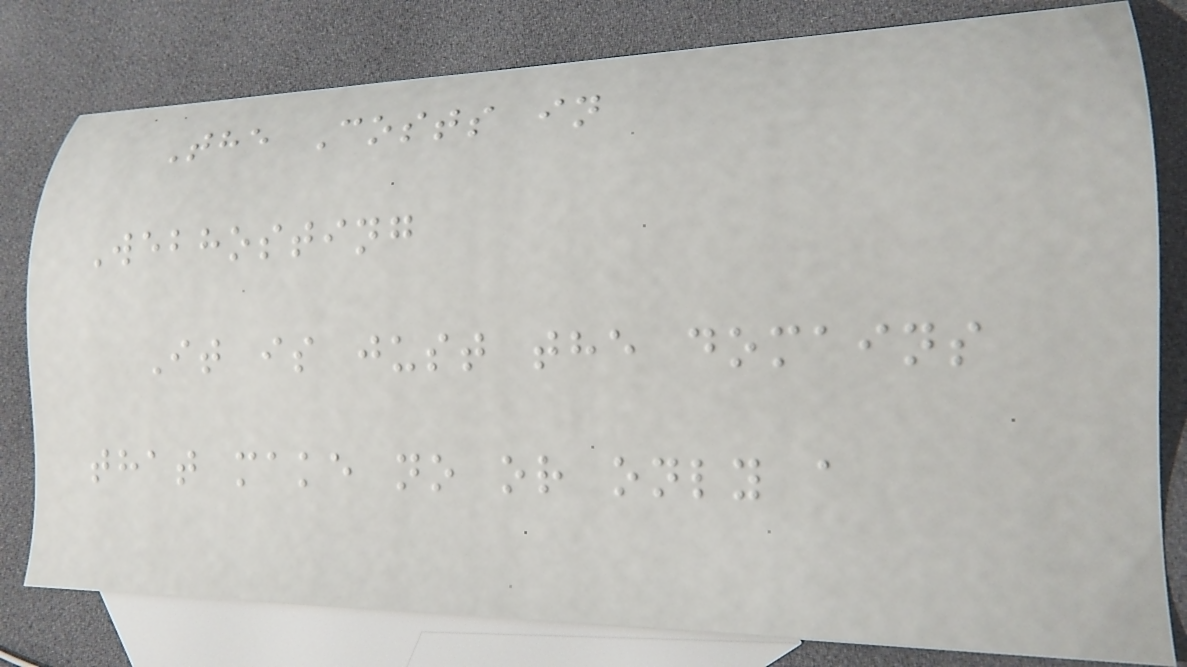The Costs in
Webhosting
It is just the domains
that make no or only a
